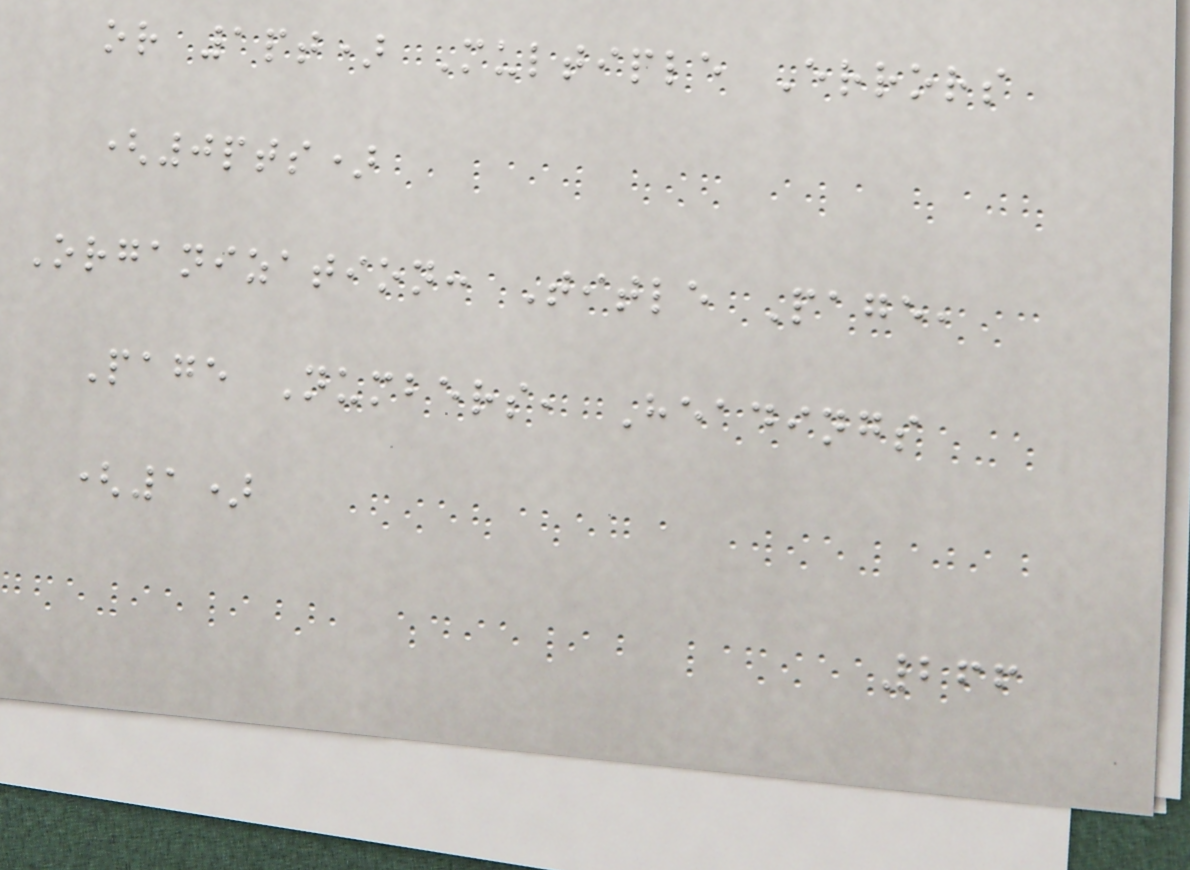or 1pt) Multiple Errors
(0pts)
Organization: Title Page,
Page Numbers, Headings
(1)
266
